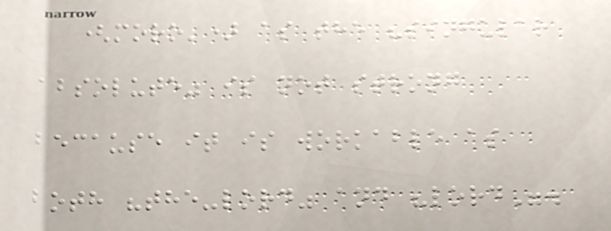(moro') as the "singular
absolute" is not strong
because it is workable as
both "the-lord" and "lord".
